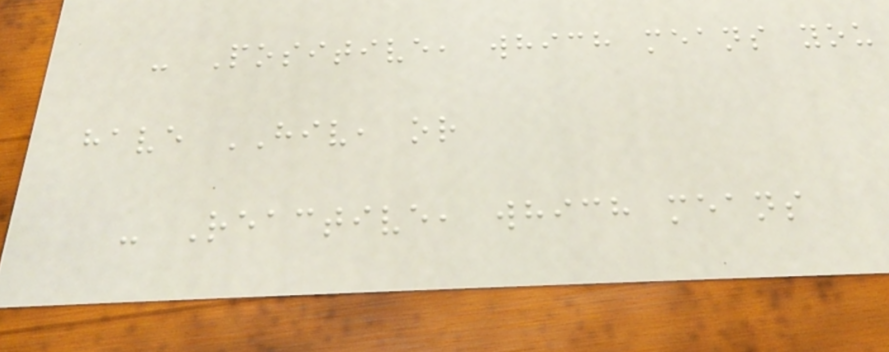- Positive, which means you
have HIV, or
- Reactive, which means
